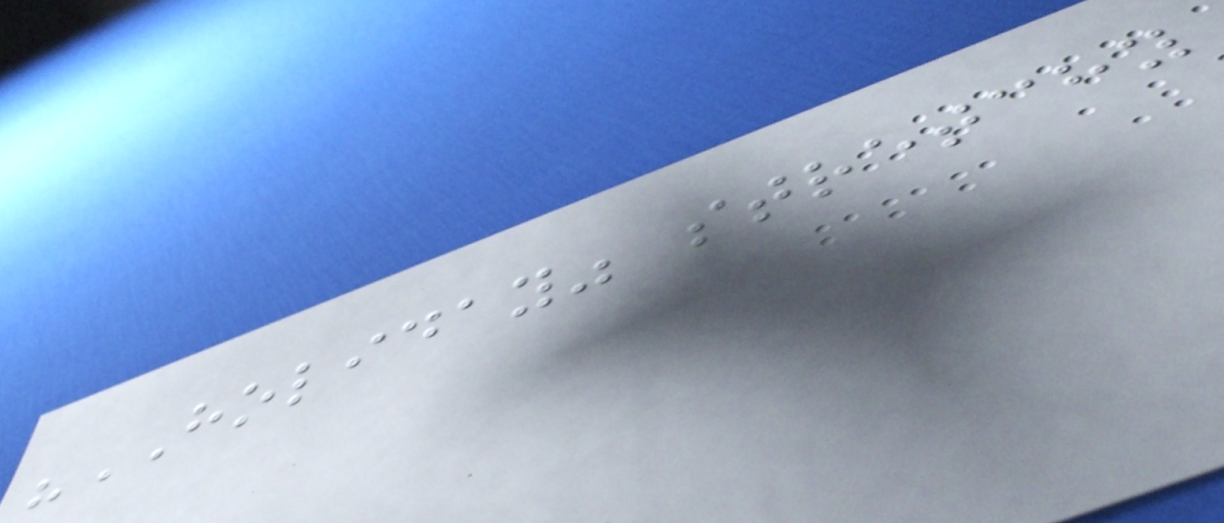"HOLIDAY" stretchy
